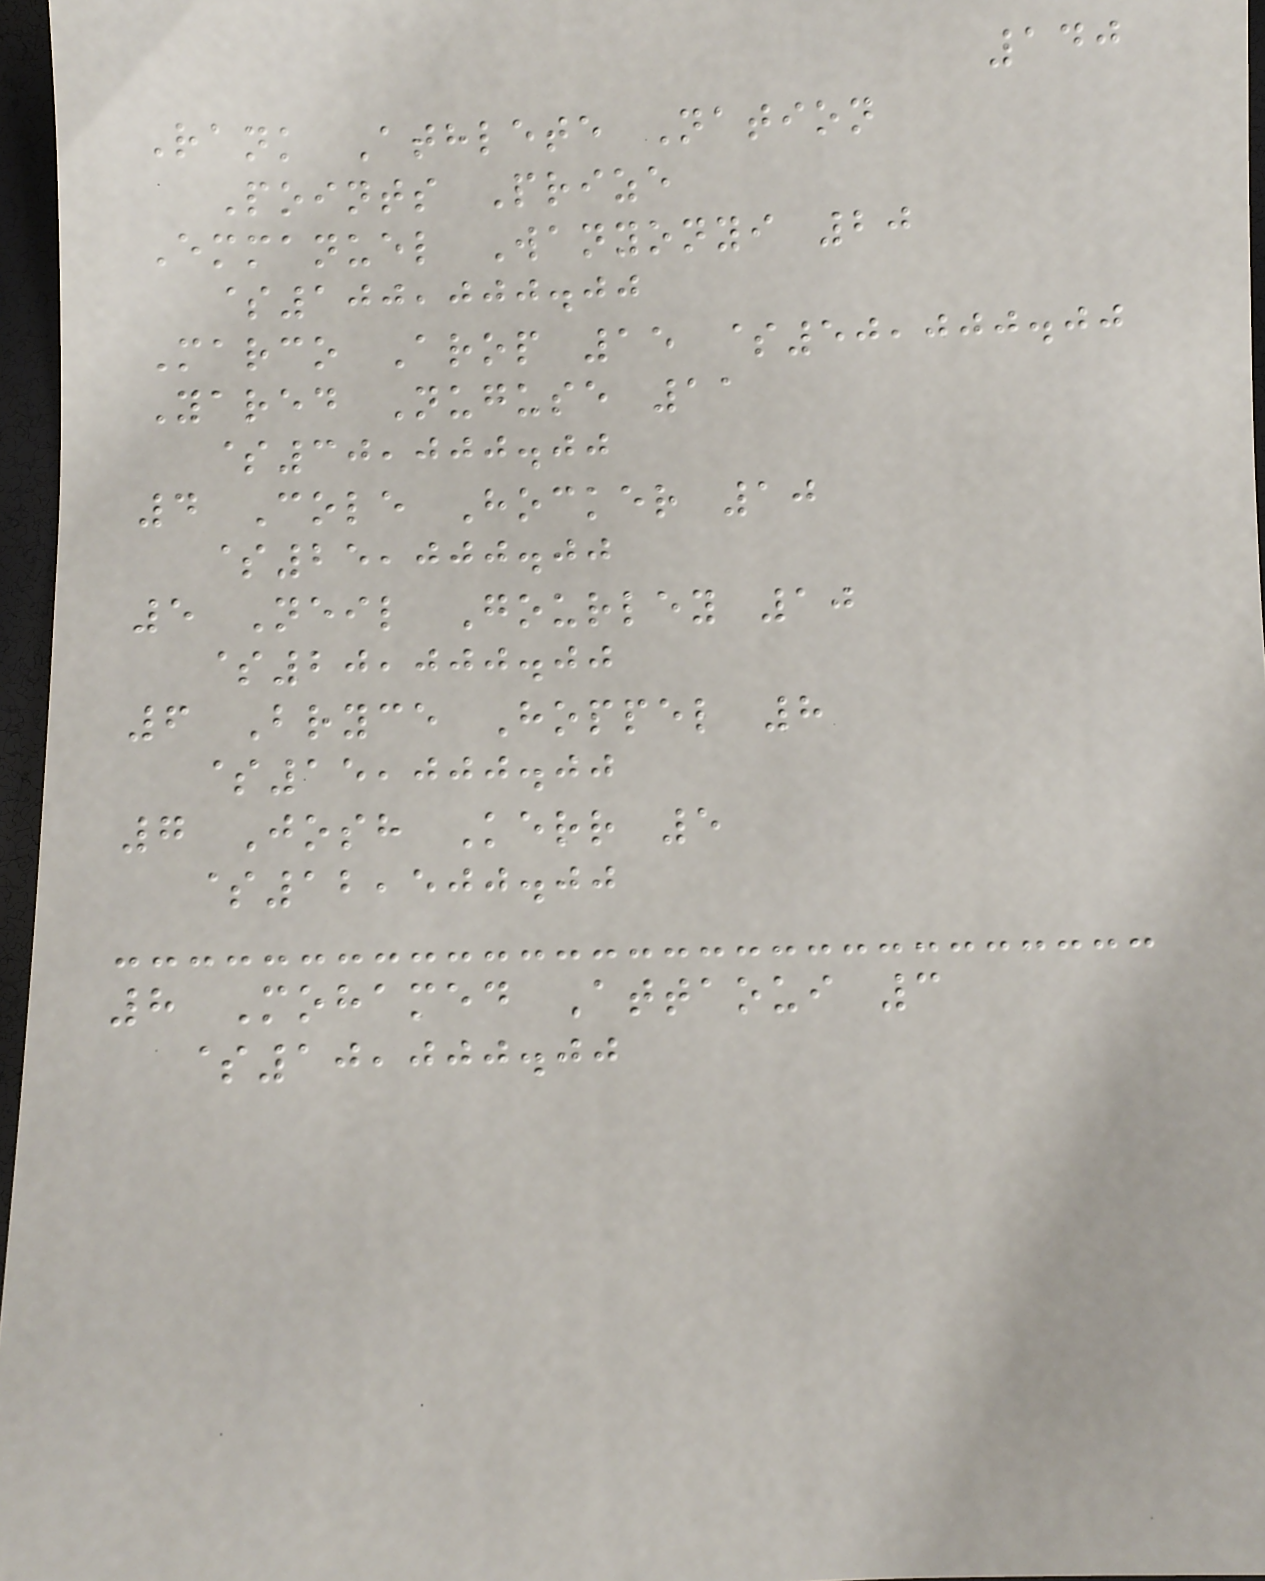140
Rank Athlete Nation
Points Prize
Emmanuel Wanyonyi 20
$100,000.00
Marco Arop 15 $50,000.00
Yared Nuguse 11
$30,000.00
4 Cole Hocker 10
$25,000.00
5 Neil Gourley 10
$20,000.00
6 Bryce Hoppel 8
$15,000.00
7 Josh Kerr 5
$12,500.00
8 Mohamed Attaoui 3
$10,000.00
